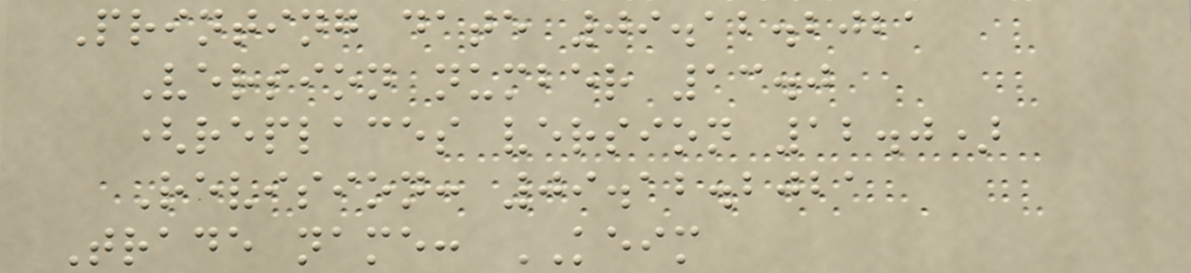Printing date 09.12.2021
Version number 13.0
(replaces version 12.0)
Revision: 09.12.2021
Trade name: KEIM
